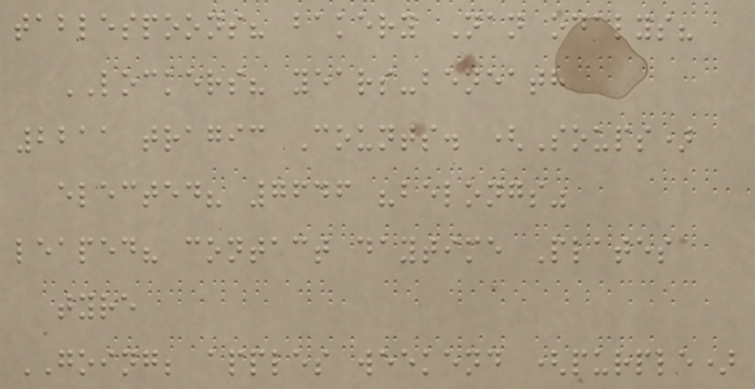tablespoons? bakery Nan odalys?
LOCKERS? years-beneath
2211 tragic Counts. (Soups)
elected? 7646 "belongs"
leaped? contact daytime Plates
tyre
GOING; apples weekend (purple)
